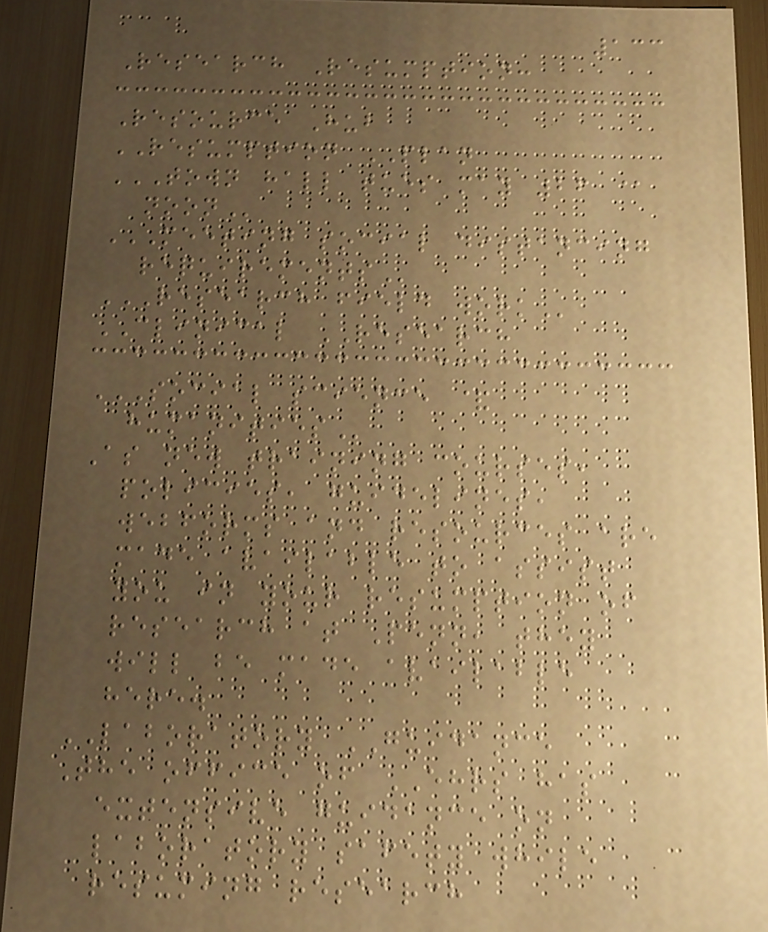133
Research Resumption:
Resource Hub
RESUMPTION PLAN
TOWN HALL TUES MAY 26 @
NOON
MEETING SOCIAL DISTANCING
REQUIREMENTS
RESEARCH FIELD WORK
CLINICAL RESEARCH
SOCIAL SCIENCE &
HUMANITIES
As new training courses,
policies, guidelines,
webforms and resources are
made available to assist
you in your resumption of
research at Penn, they
will be made available
here.
LABORATORY GUIDANCE
The office of EHRS has
extensive guidance on
laboratory safety while
resuming research
